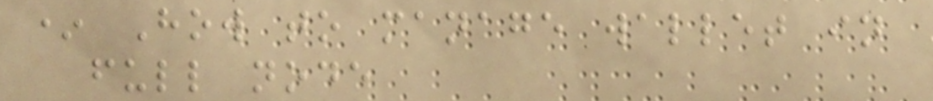* How to manage wallet in
full node
